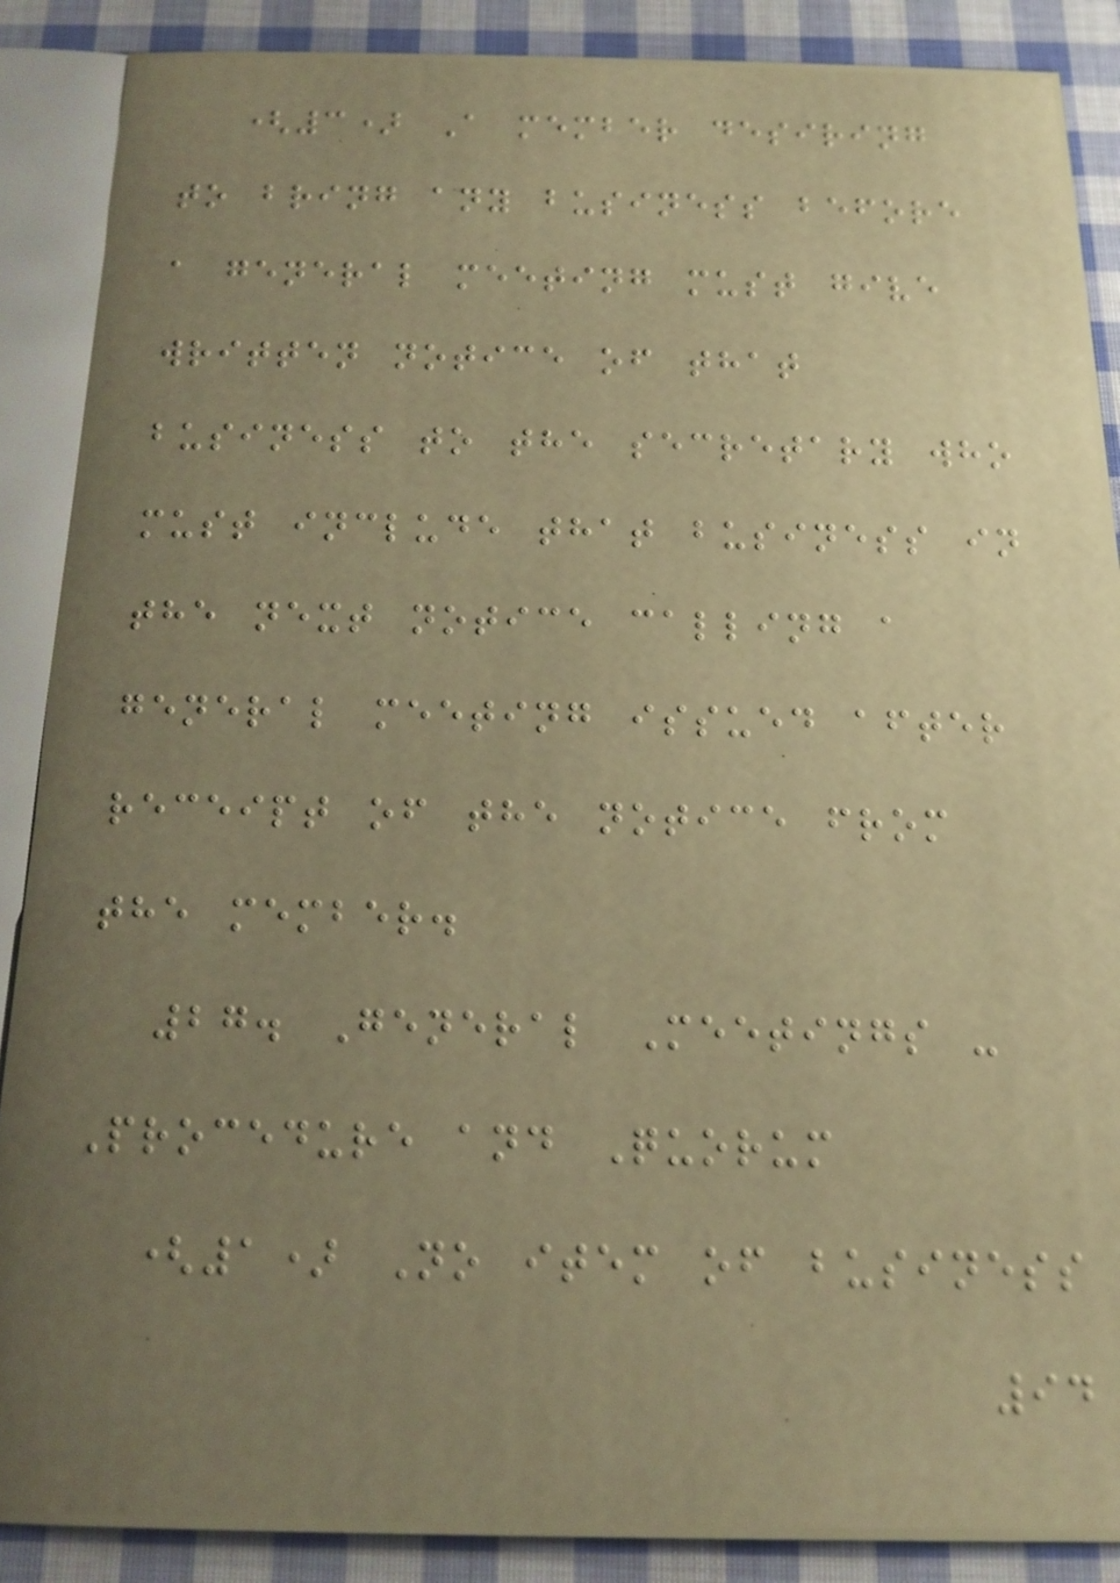(3) A member desiring
to bring any business before
a general meeting must give
written notice of that
business to the secretary who
must include that business in
the next notice calling a
general meeting issued after
receipt of the notice from
the member.
27. General Meetings -
Procedure and Quorum
(1) No item of business
94
